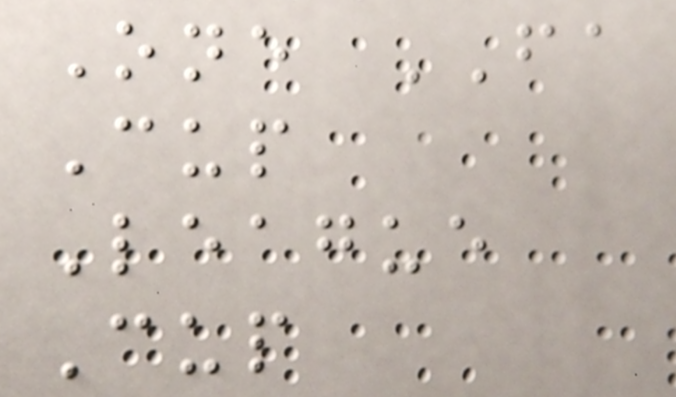One FA
Cup
League
Cup
